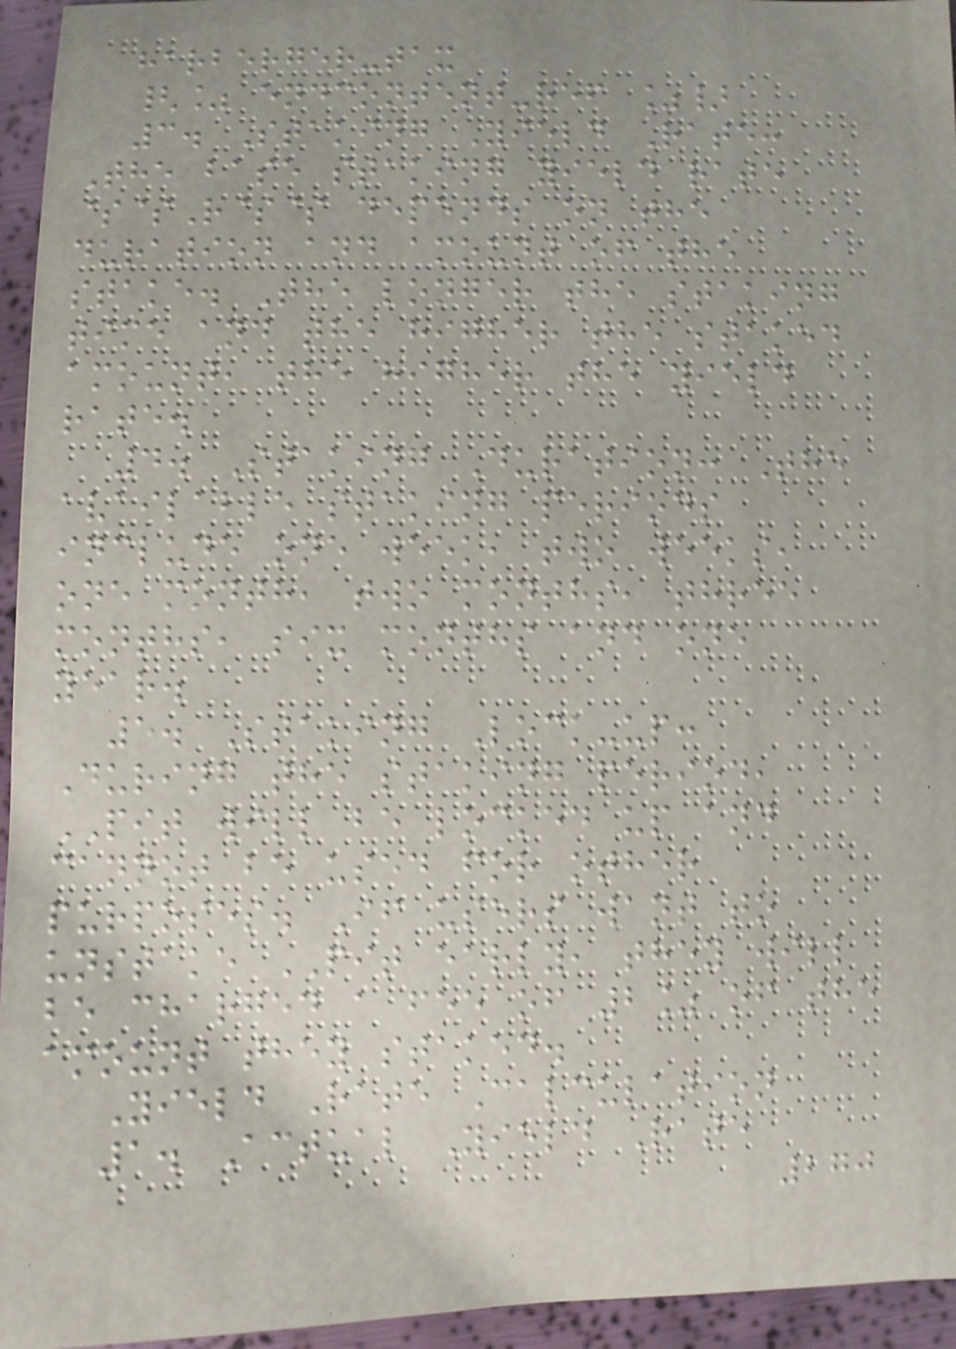harberger-tax
{% endcontent-ref %}
3. Staking Yield Rate:
The base staking yield rate
$$R$$ depends on the
duration and amount of the
stake. The longer the staking
time and the higher the staked
amount, the higher the yield
rate.
4. Staking Duration: The
available staking periods
include one week, two weeks,
one month, two months, three
months, six months and one
year.
5. Staking Lock-up:
During the staking period,
PIT will be locked up and
cannot be used for other
purposes. If users want to
unstake PIT early, they will
be charged a fee of 2% of the
amount they staked.
Yield Rate Calculation
1. Actual Yield Rate
270
